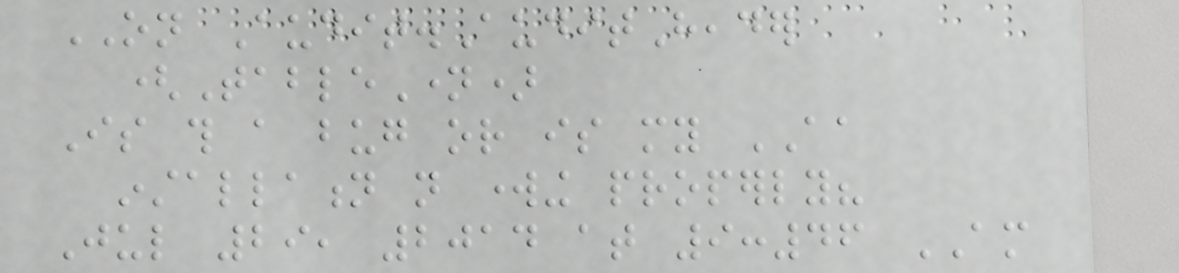ON Audit.AuditHeader
(TableName)
Is this a bug or is my AA
installation not working properly?
Jul 29, 2014 at 9:46 AM
